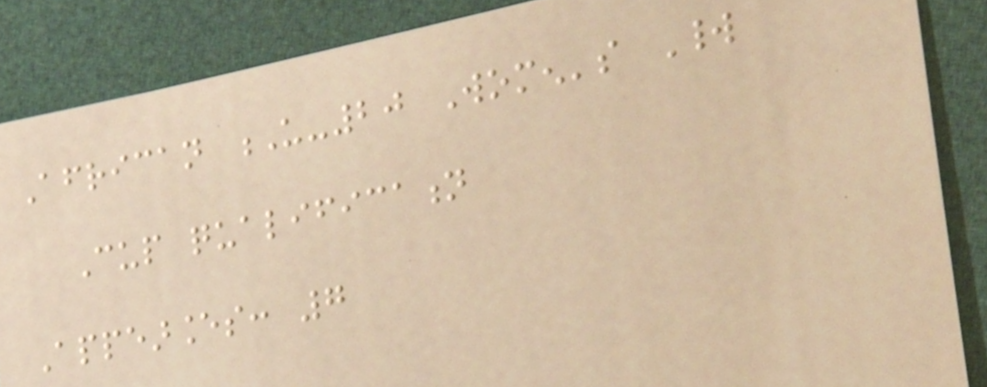African U-20 Women's World
Cup qualification
Appearances: 7
